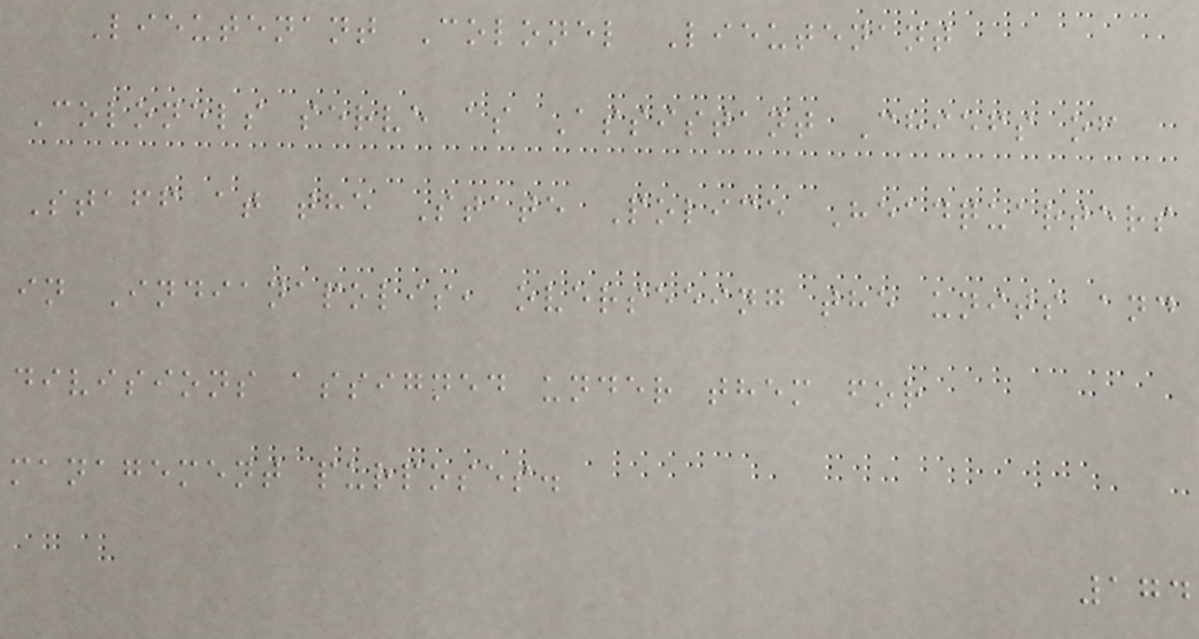Lieutenant Colonel Lieutenant
Colonels serve as Assistant Chiefs of
Staff at the State Police Headquarters
in Indianapolis, overseeing the units and
divisions assigned under them for
management purposes.
174
